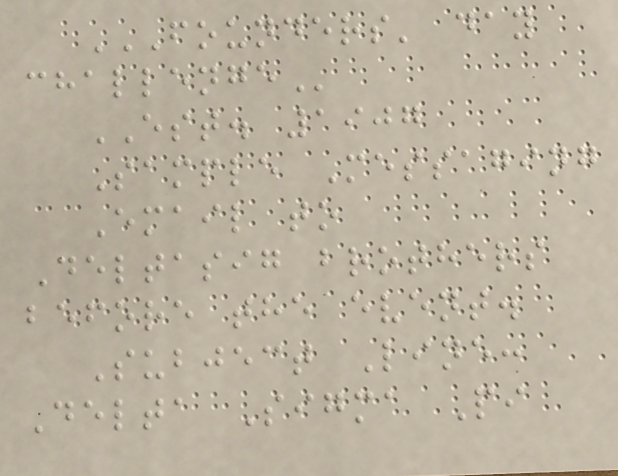FOUNDERS' DAY
CHALLENGE
EST. 1907
Sample Messaging
Email to
Deltasig brothers
before the event.
Subject Line:
Delta Sigma Pi
